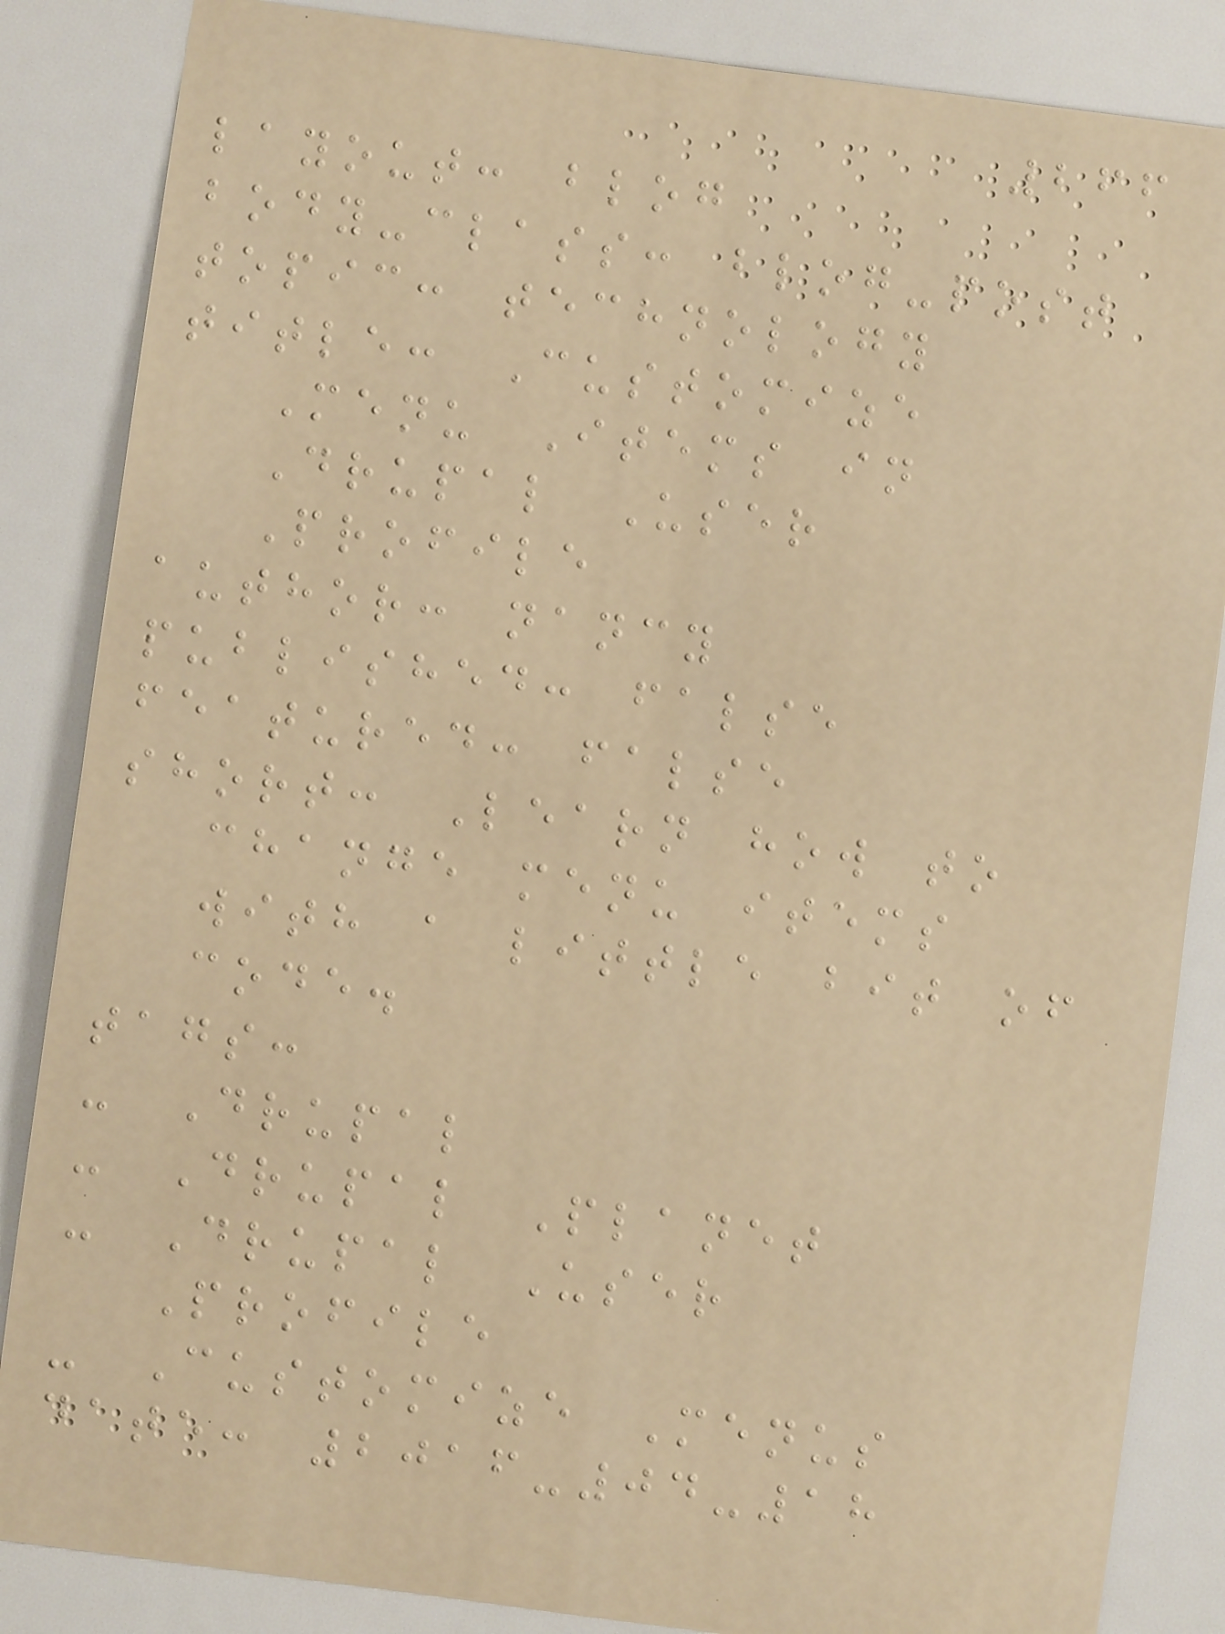266
layout: blog
body-class: blog-post
topic: technology
title: Customize
Menu Items in
Drupal User
Profile
author: nancy
published: false
featured: false
short: Learn how to
change menu items
with a little bit of
code.
tags:
- Drupal
- Drupal Planet
- Drupal User
Profile
- Customize Menus
date: 2016-04-18
